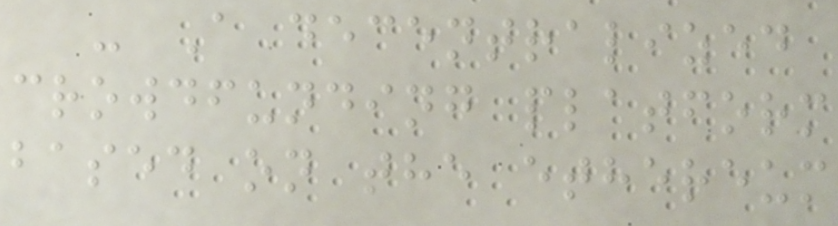- A decentralized
crowdfunding platform
based on the ethereum
